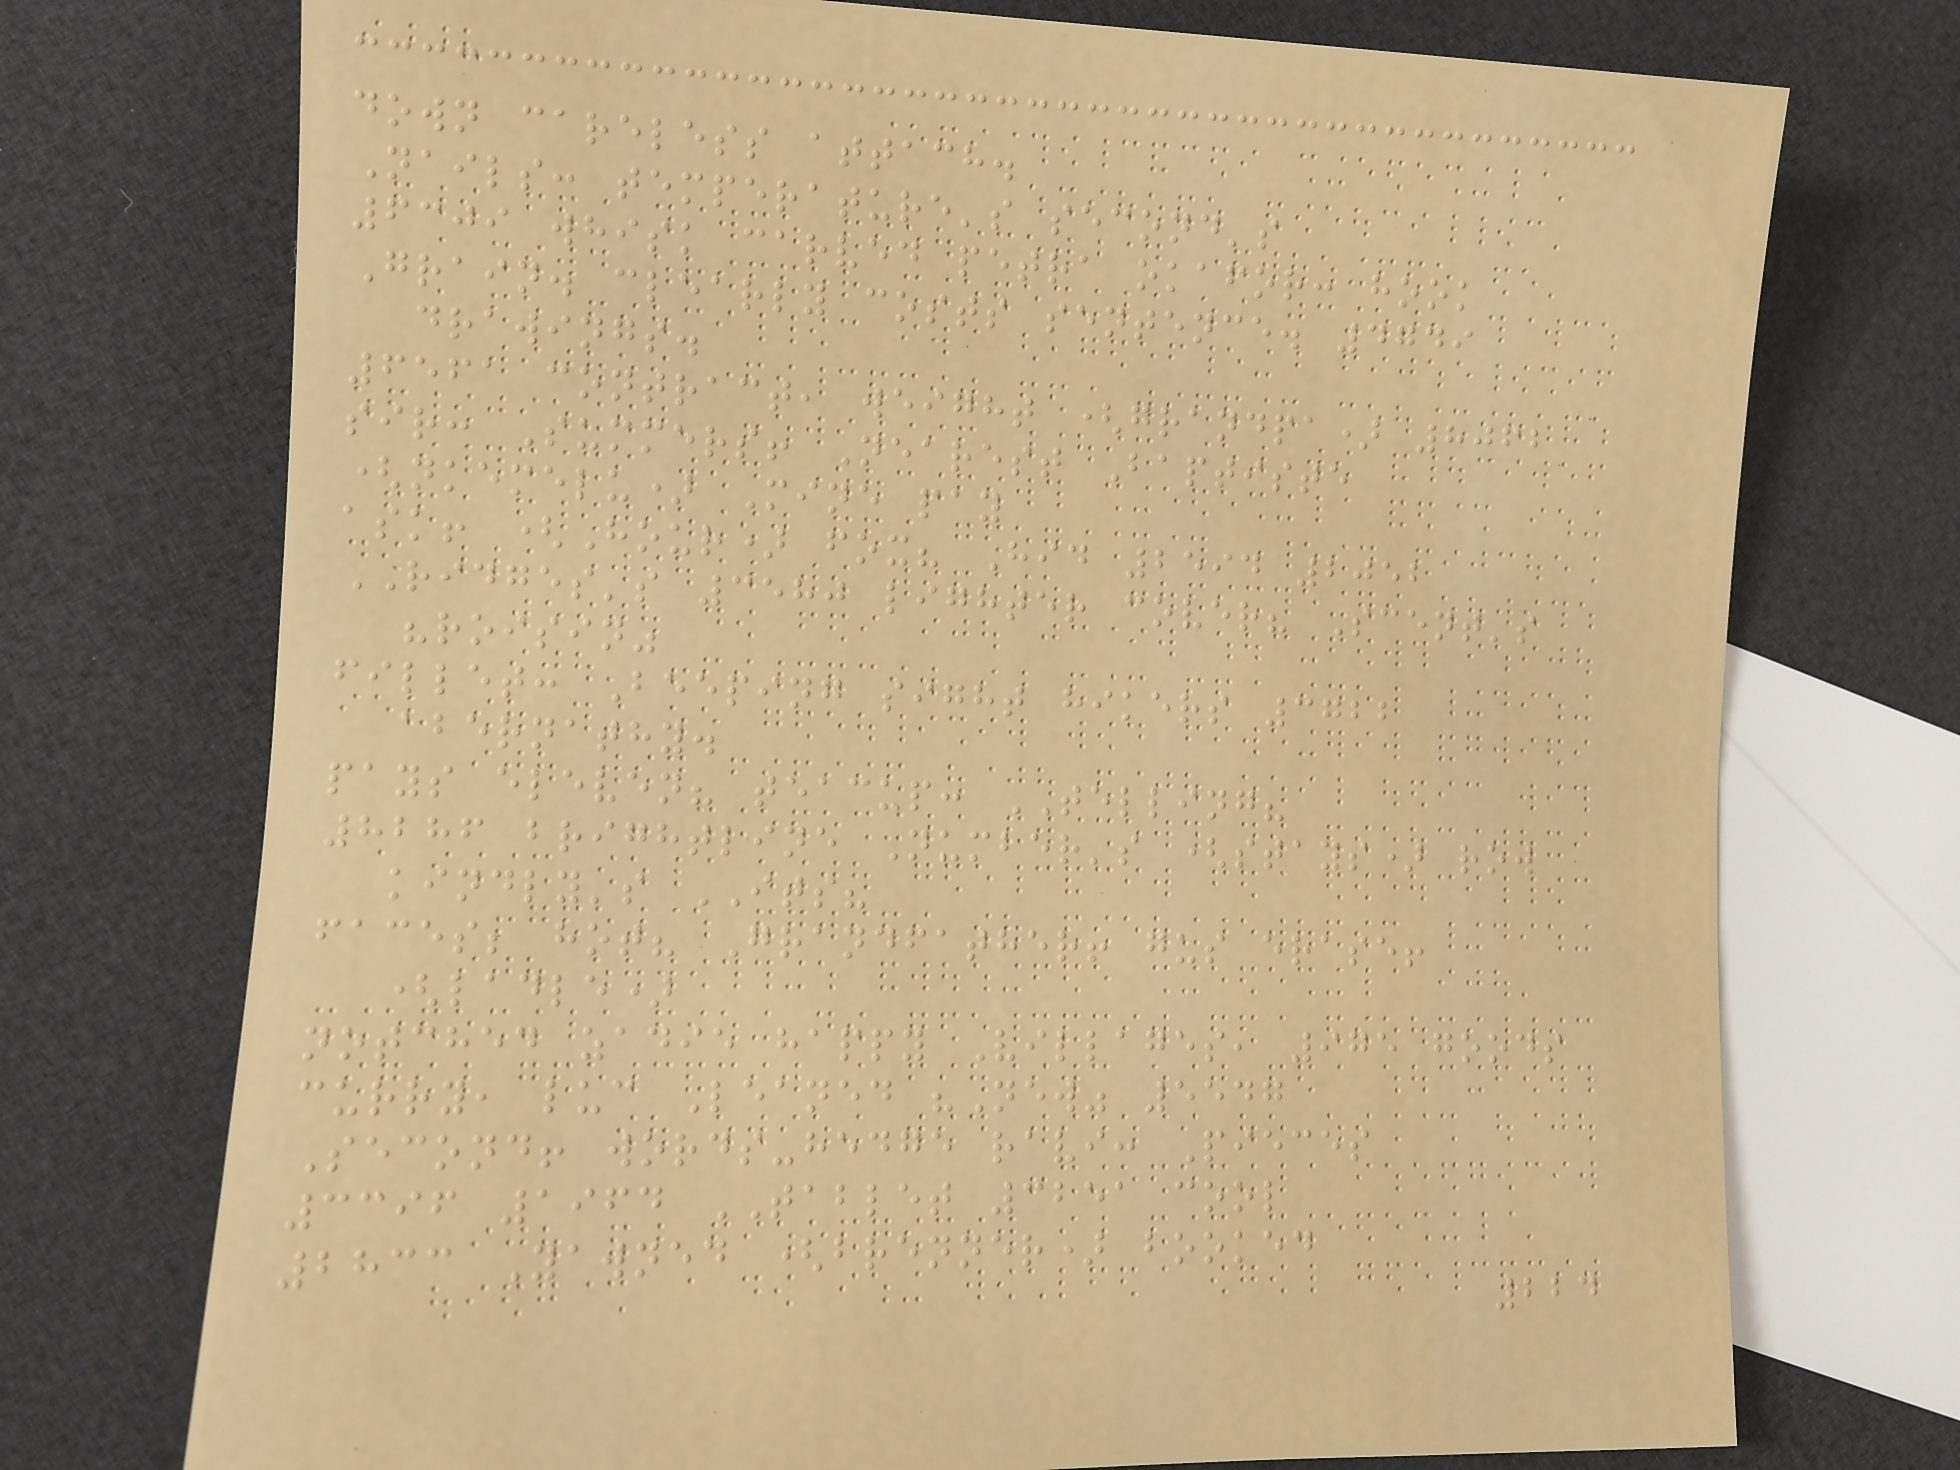down careless attach.
Nails: temperature's second's
6309 whisk carved petra okafor: hook
Grain. clearly costs sentence. 4749
drawings.
6561 contract, weight (grandpa) 8062
sir: Summers! Nearest Baptiste
(nkemelu) Mine pay
ask! (Hour) fox? Hid 2594 2052
RIDGES's 3580 lighter cover? Scent's
"roisin"
fillet: Beeping sight hikers 3722
abernathy.
pays eleven? teacup: TELLING?
8286 brightline Number's (stays) row
kindly's ITS?
faces; hot? Grandfather! gus erase!
(ladle)
notched zadie happy Villages, 975 goods
curry, luc Leaned "New" 5547
Second! words-hedge ravi: Pieces
3396 1964 TABLET 3251 cool
2833 Yawned (brenner) booked
224
